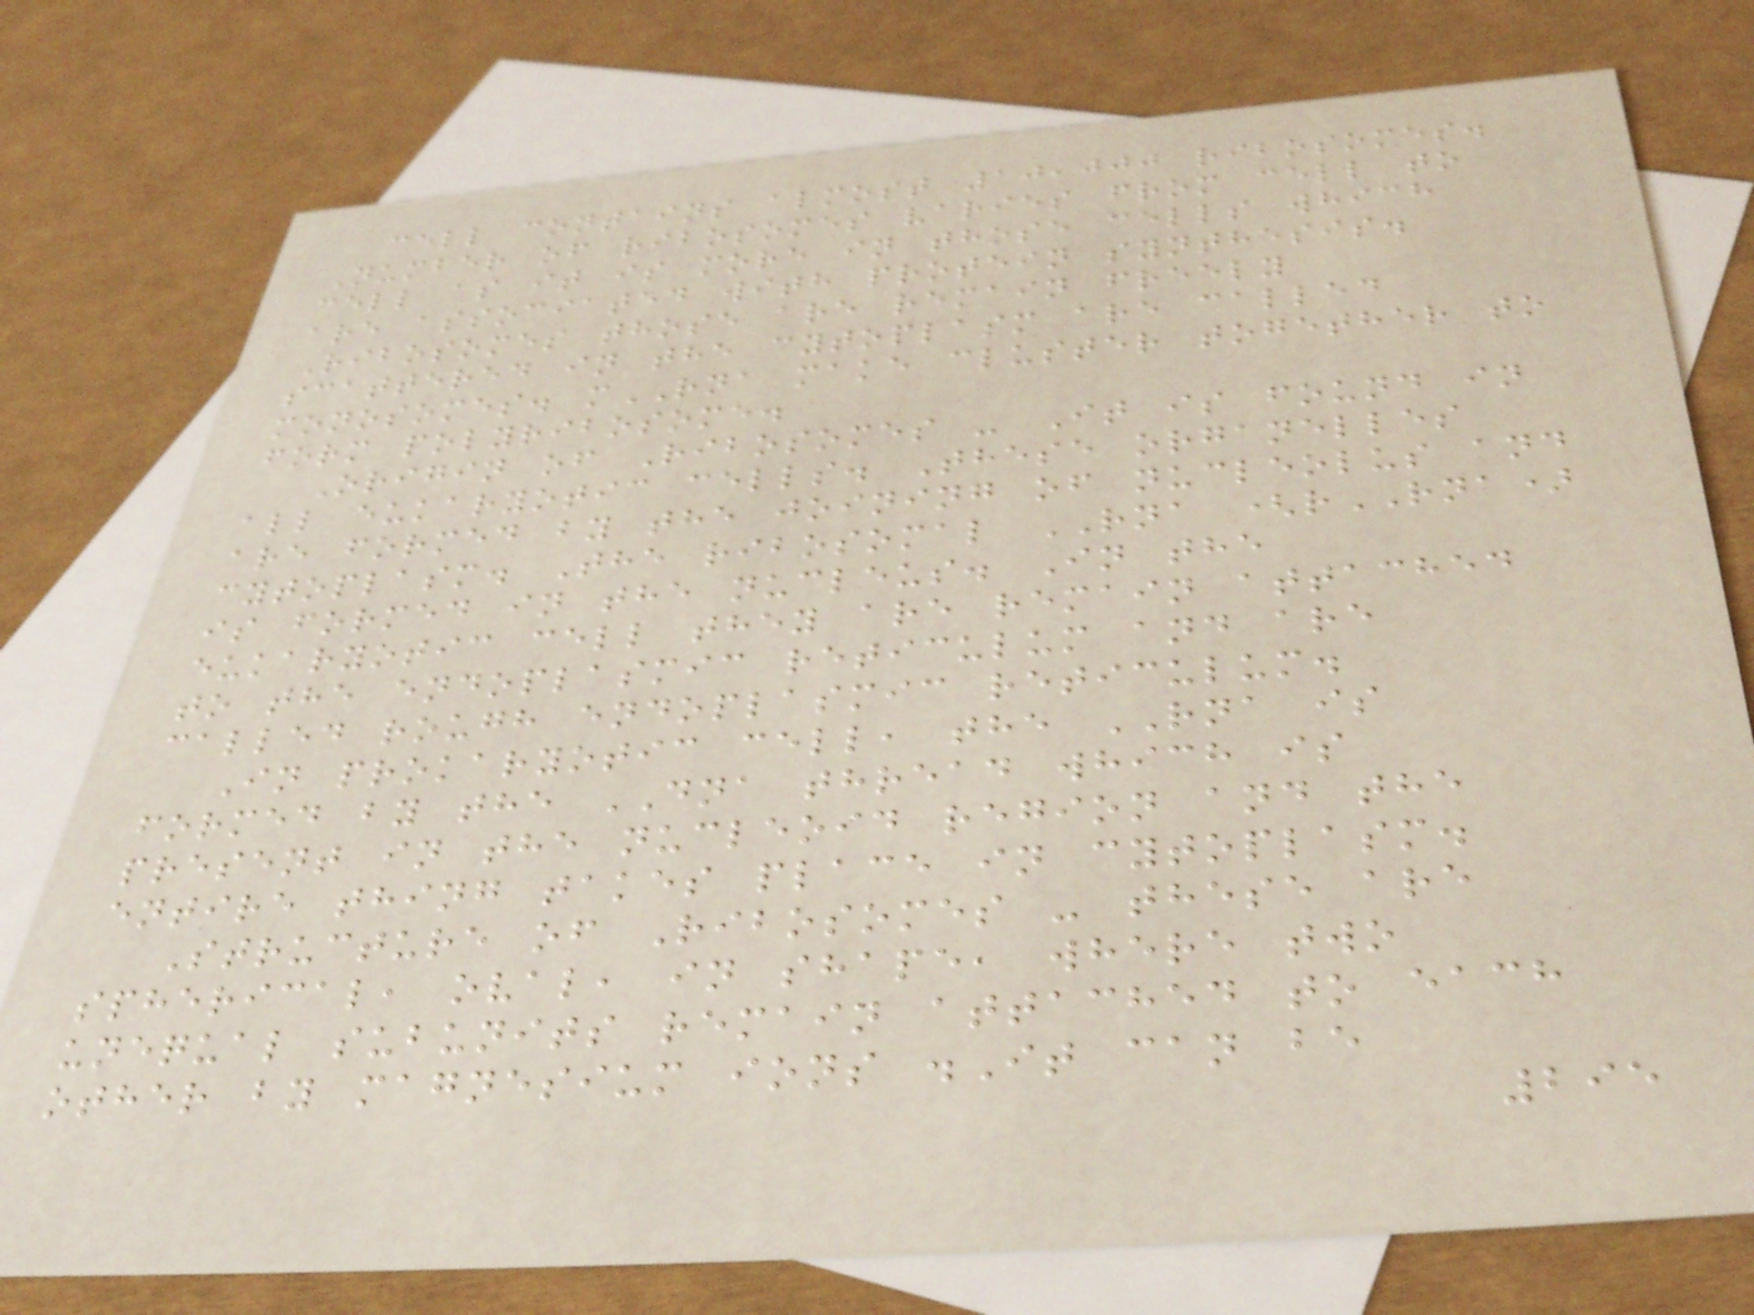cell contains almost 10,000 ribosomes.
Number of ribosomes varies from cell to
cell as it is more in those cells which
are associated with protein synthesis.
Ribosomes those are remain freely
scattered in the cytoplasm are called
monosomes. mRNA make cluster together to
form polyribosome.
Origin of Ribosomes - It is found in
all eukaryotic cells. These organelles
are formed by the joining of nucleolus and
cytoplasm. The ribosomal RNA (rRNA)
is formed in the nucleus. In the
eukaryotic cell they are remain attached
to the endoplasmic reticulum and are
called rough endoplasmic reticulum.
In prokaryotic cell, the RNA is
formed by the DNA thread which is
present in the nucleoid region and the
entire thing takes place in cytoplasm.
Structure of Ribosomes - these are
spherical, oval, in shape, where two
unequal subunits remain attached to each
other by magnesium ions .It can be
295
